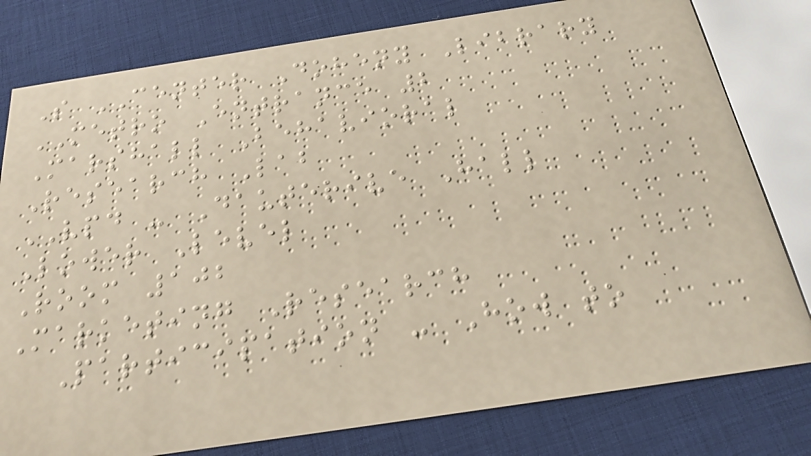S CENTER Doheny Library
METRO Entrance 2
Marshall Behavioral
Research Lab
VPD - Dauterive Hall
Lower Level
Room 102
Marketing Research
Participation - How to
